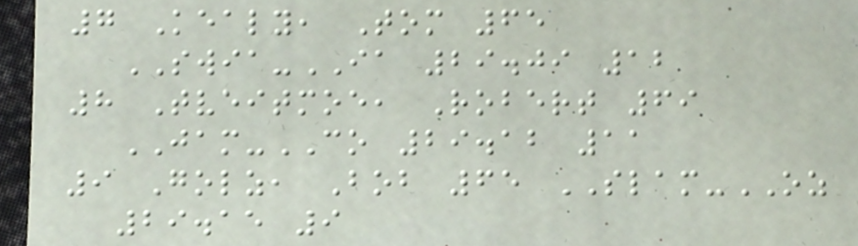7 Kealy, Tom 65
SWIA-IA 29.09 12
8 Tveitmoe, Robert 69
JAM-CO 29.12 11
9 Golz, Bob 65 SLAM-OZ
29.15 9
